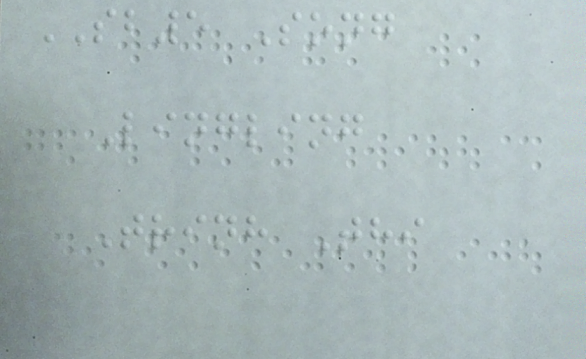SB5 Song
Lingling
Trinh Thi
